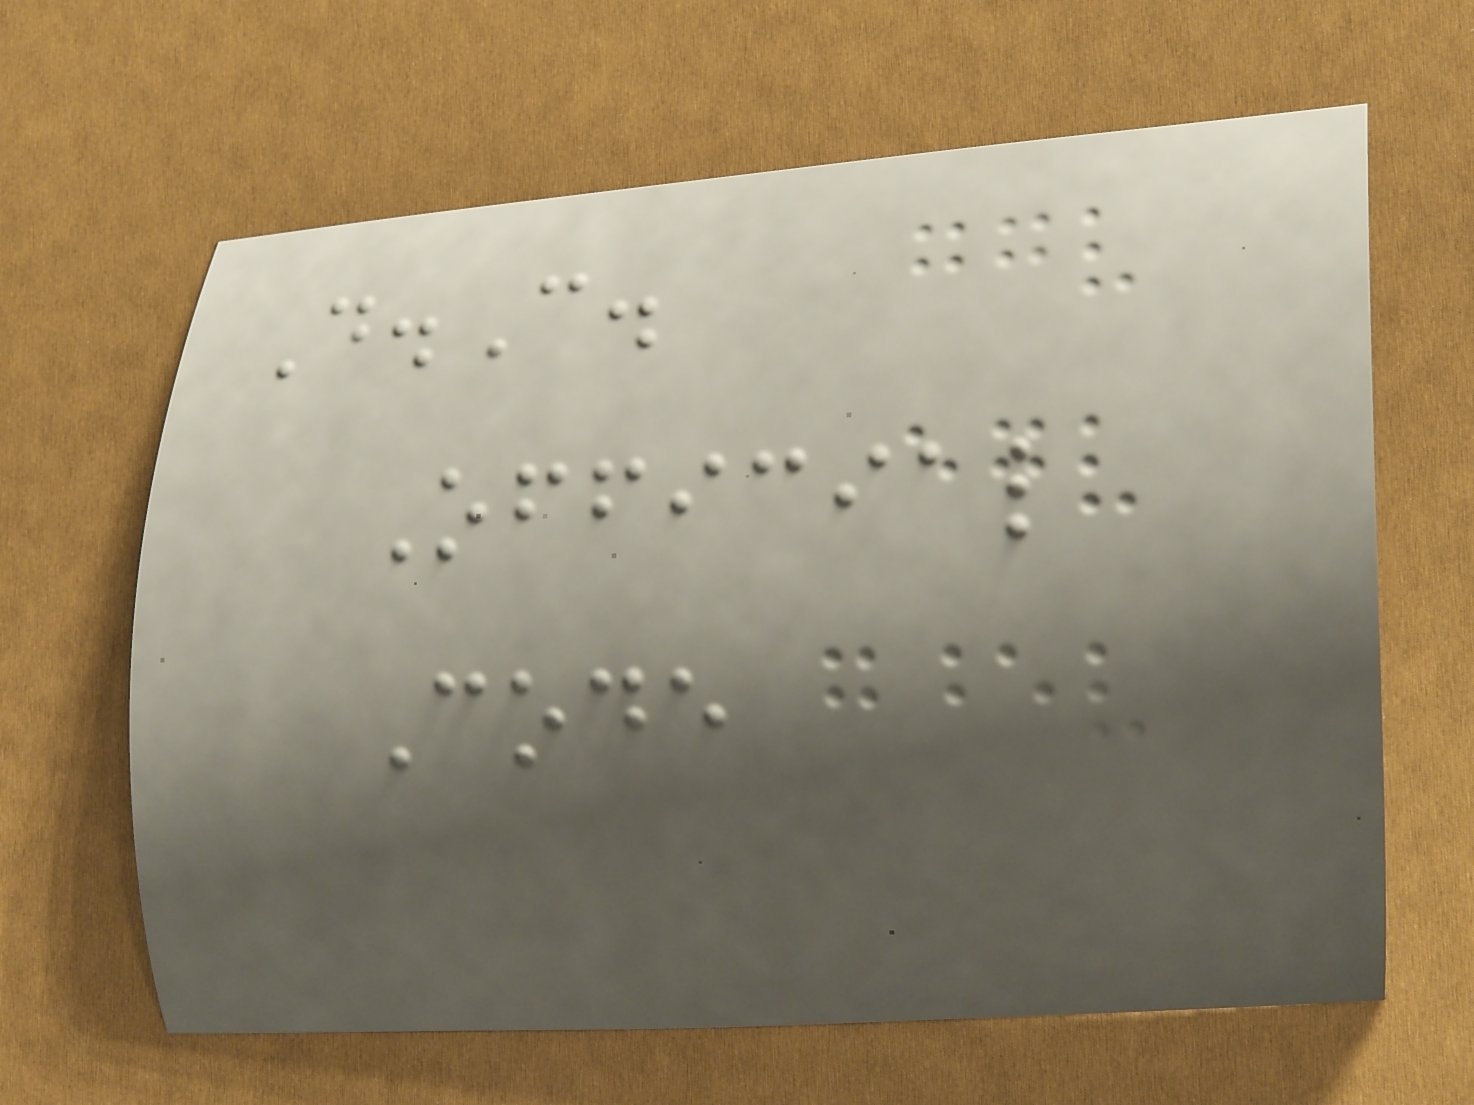D.C.
Official
Code
